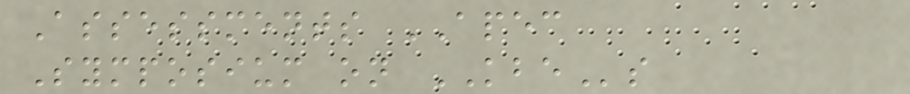Assessments APEC
Symposium on KBEs
